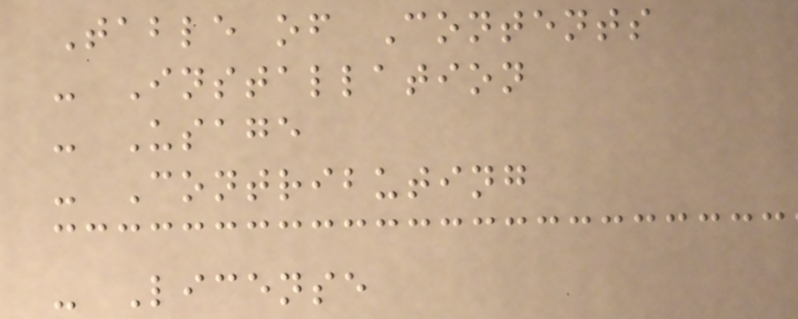Table of Contents
- Installation
- Usage
- Contributing
- License
